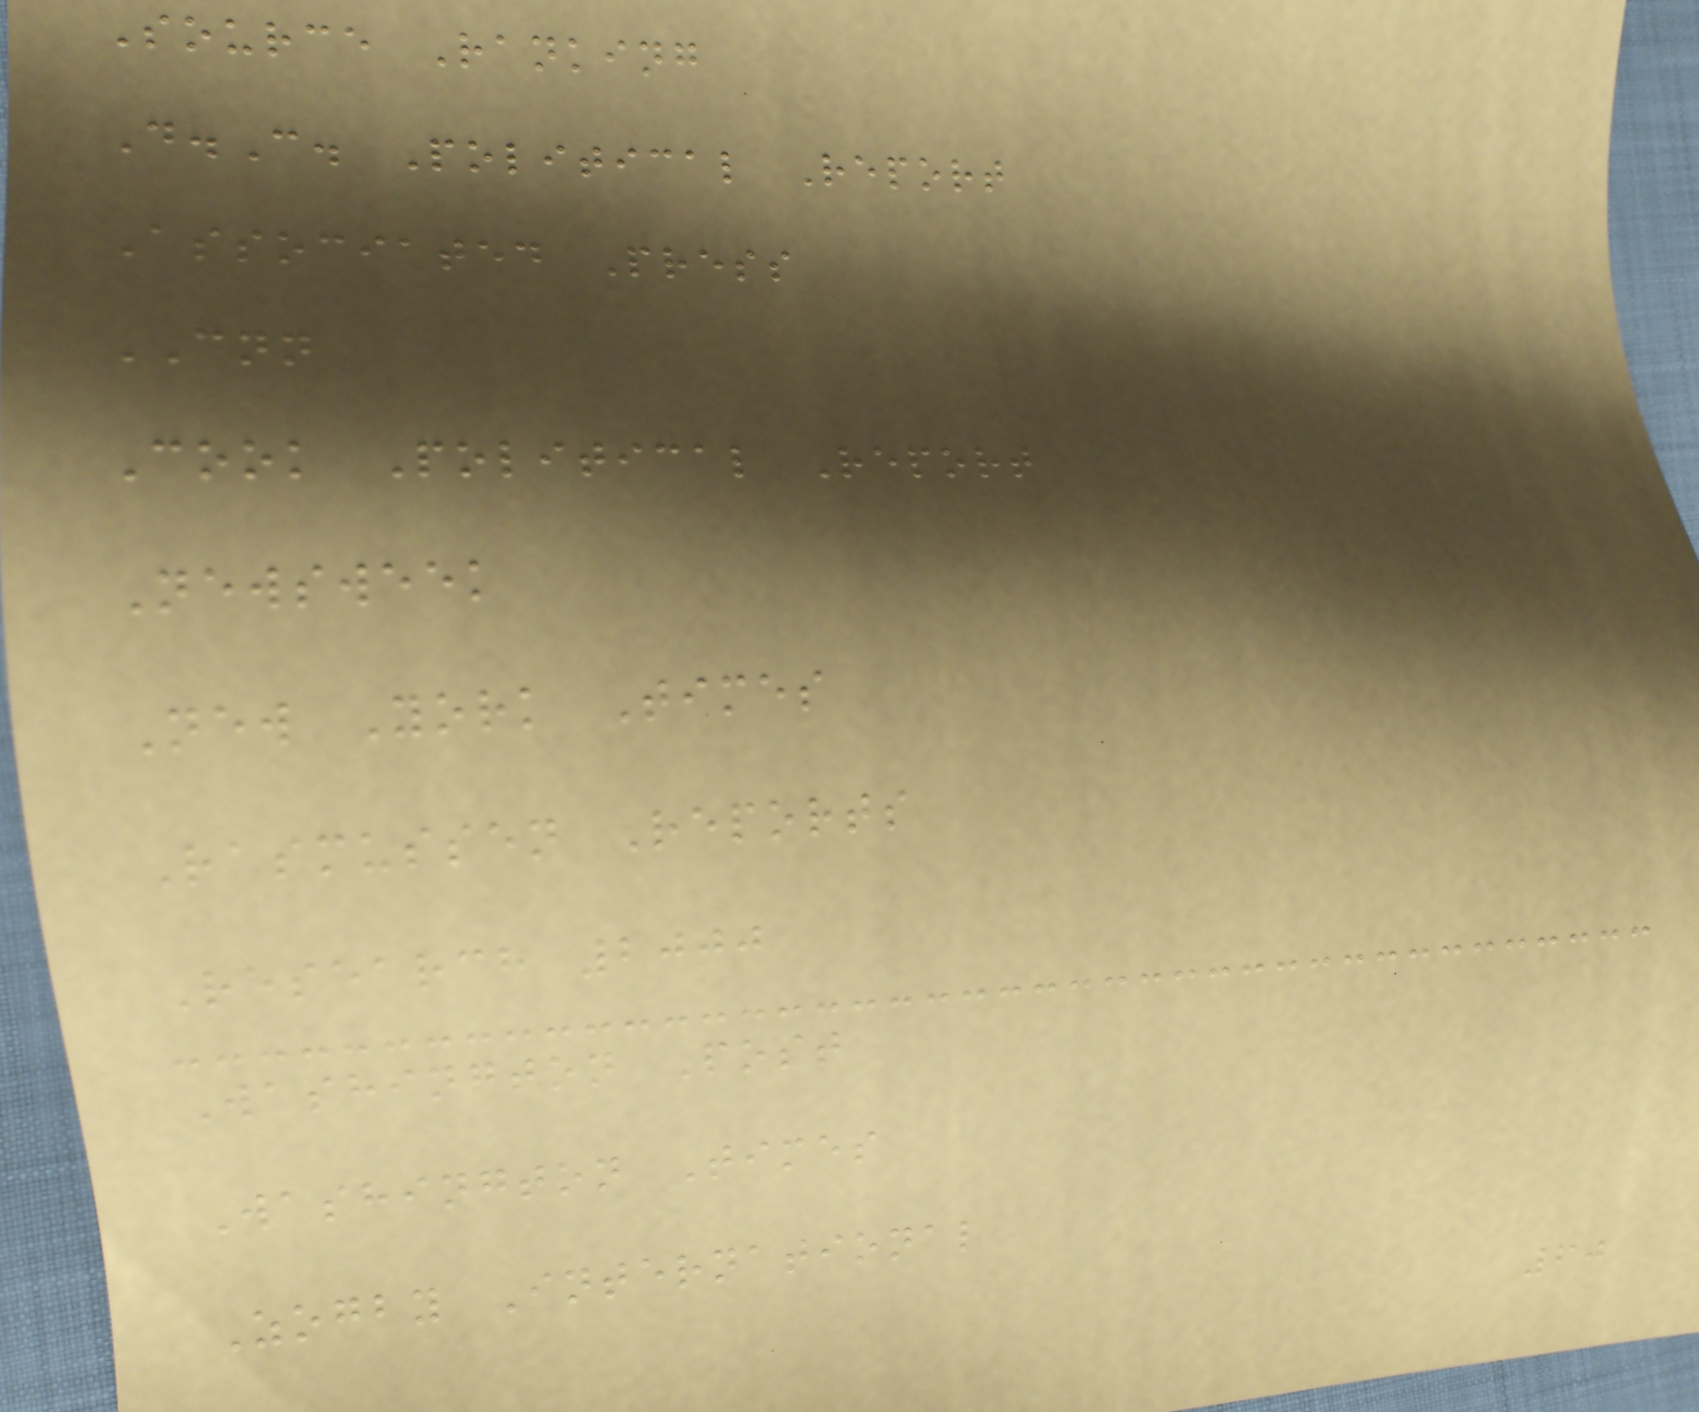Source Ranking
D.C. Political Report
Associated Press
CNN
Cook Political Report
Newsweek
New York Times
Rasmussen Reports
Research 2000
Washington Post
Washington Times
Zogby International
60
